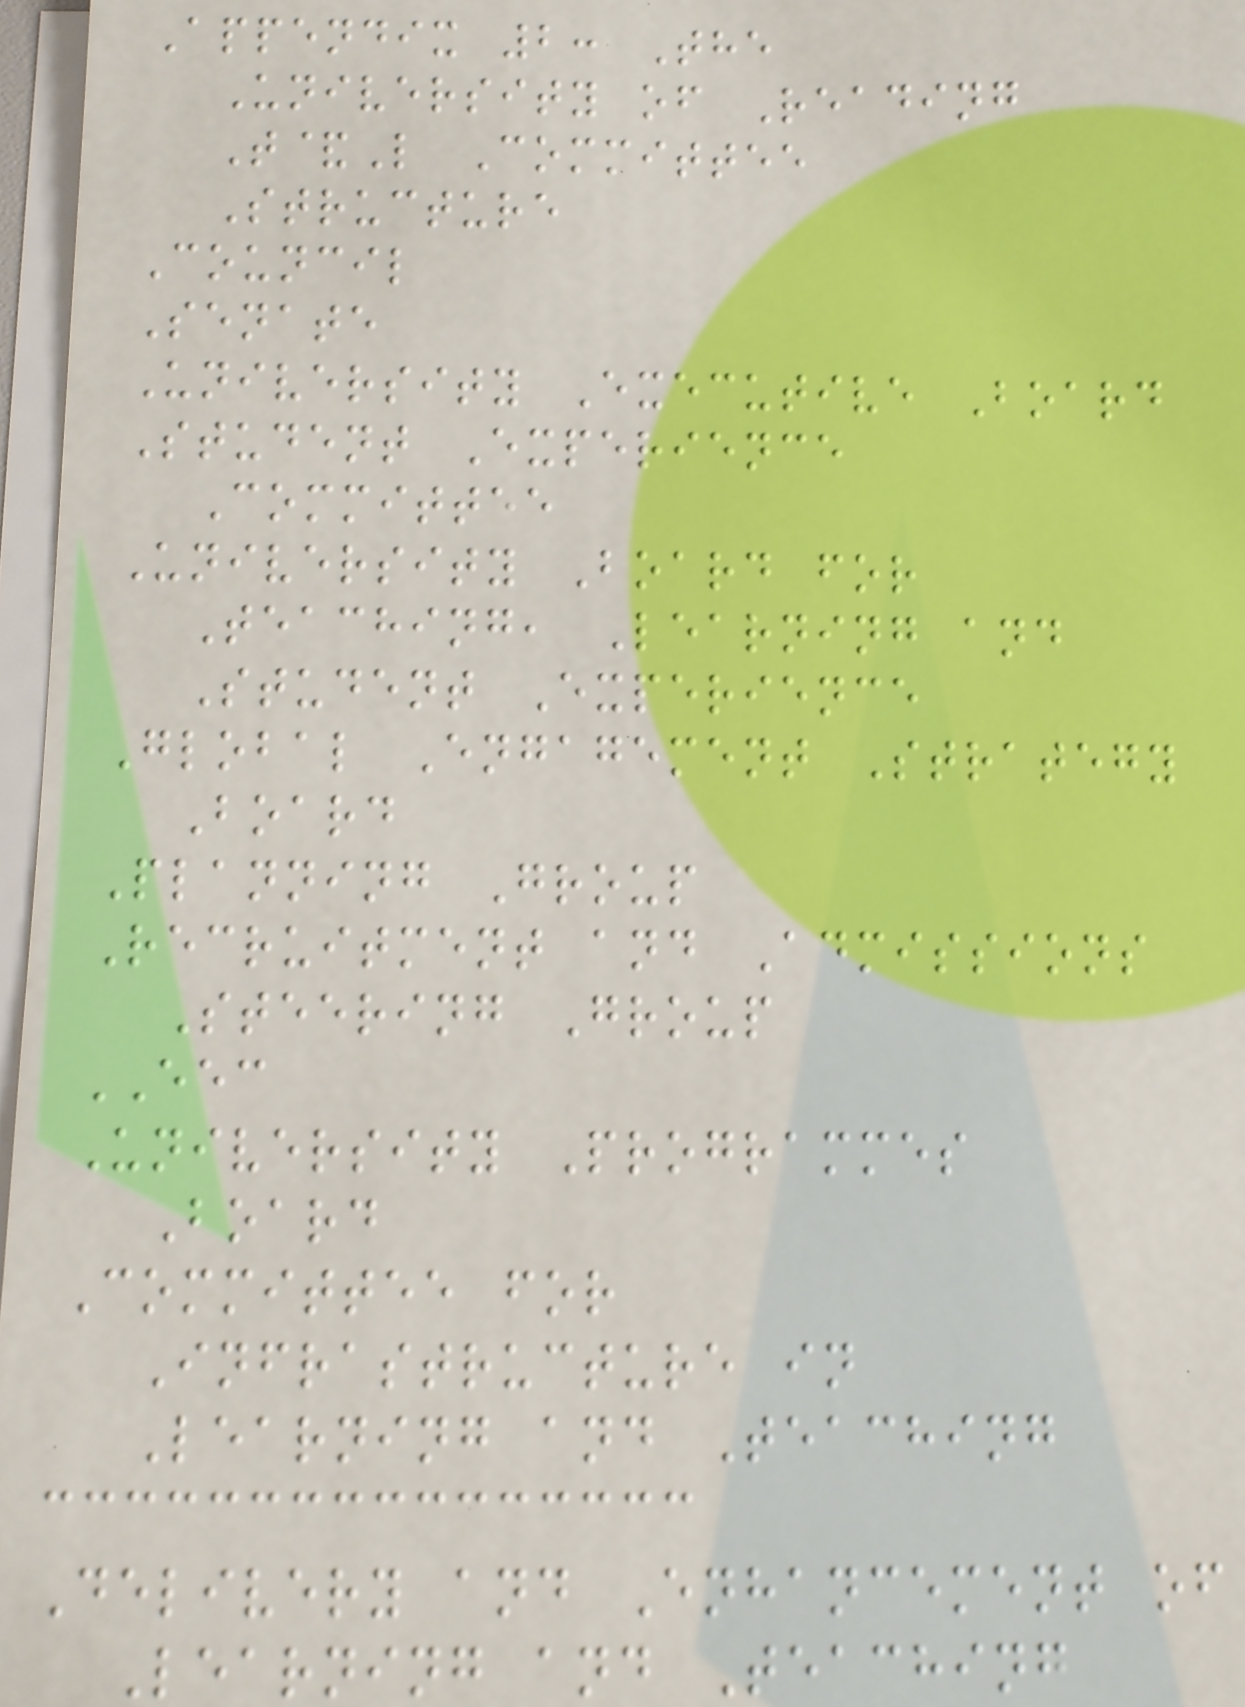Appendix 2: The
University of Reading
T&L Committee
Structure
Council
Senate
University Executive Board
Student Experience
Committee
University Board for
Teaching, Learning and
Student Experience
Global Engagement Strategy
Board
Planning Group
Recruitment and Admissions
Steering Group
EEC
University Programmes
Board
Committee for
Infrastructure in
Learning and Teaching
Delivery and Enhancement of
Learning and Teaching
